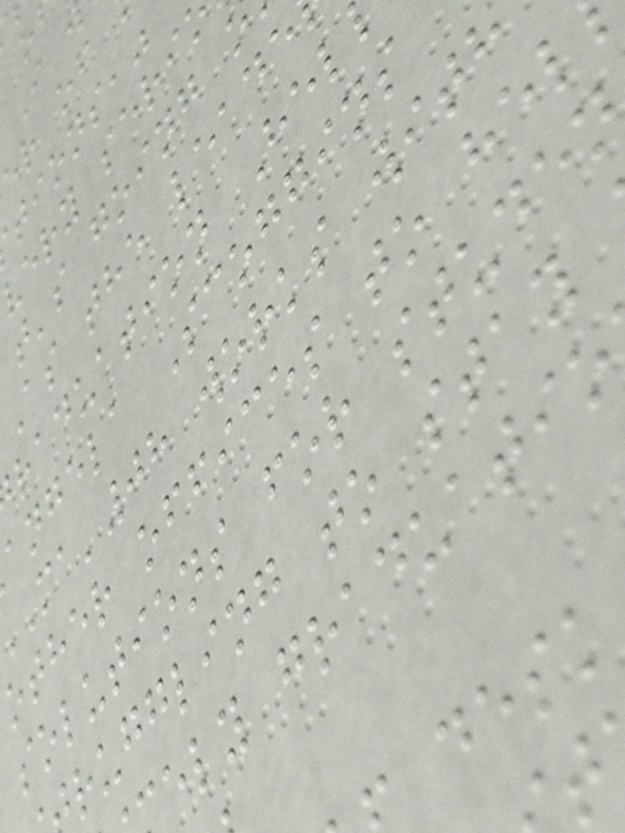very seri
t's going o
As the leade
raduation Hel
angela Scoggins
ma'08 works with
other offices to hel
solutions for stude
ruggling to stay
ely graduatio
